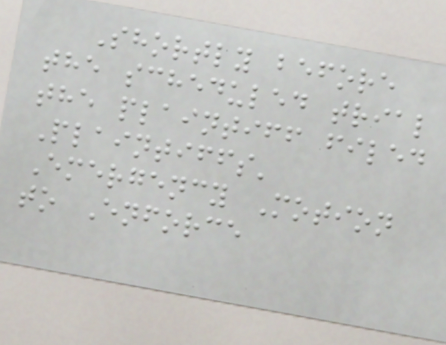Shortly before
the scheduled trial
the plaintiff filed
Plaintiffs'
Emergency Motion
to Enforce
